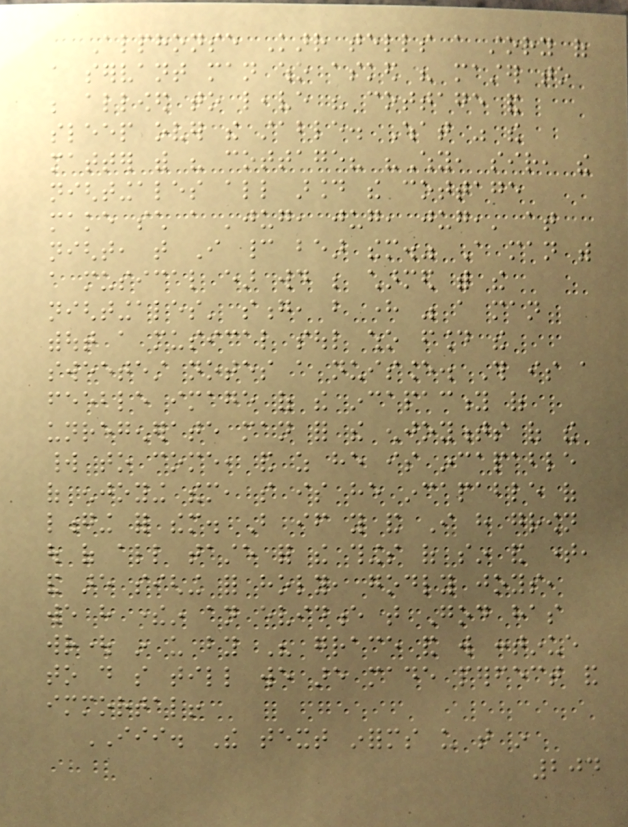Alphonse Karr tells a story of
a servant man who asked his master to
be allowed to leave his cottage and
sleep over the stable. What was the
matter with his cottage? "Why, sir, the
nightingales all around the cottage
make such a 'jug, jug, jug,' at
night, that I cannot bear them." A man with
a musical ear would be charmed with the
nightingales' song, but here was a man
without a musical soul who found the
sweetest notes a nuisance. This is a
feeble image of the incapacity of
unregenerate man for the enjoyments of the
world to come, and as he is incapable
of enjoying them, so is he incapable of
longing for them. But if you and I have grown
out of all taste for the things of sin and time,
and are sighing for holy, godly joys,
we have therein an evidence that God has
wrought in us by His grace and will continue
to do so till we are made perfect and
immortal!
III. The text informs us that in
204
